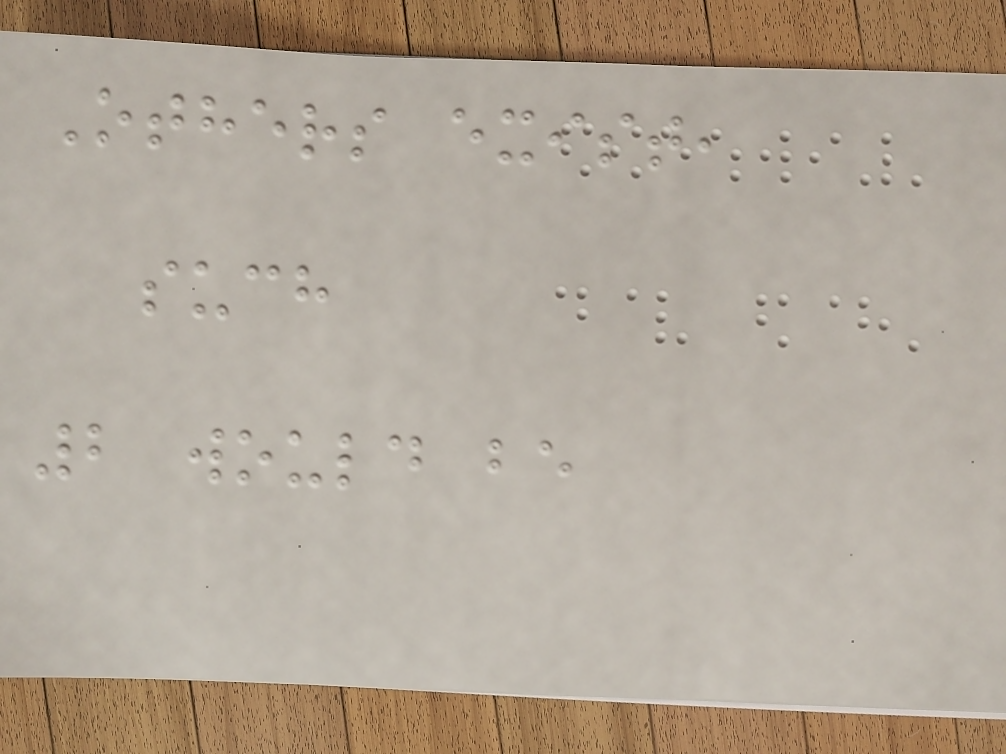Others exist,
such
2 would be
